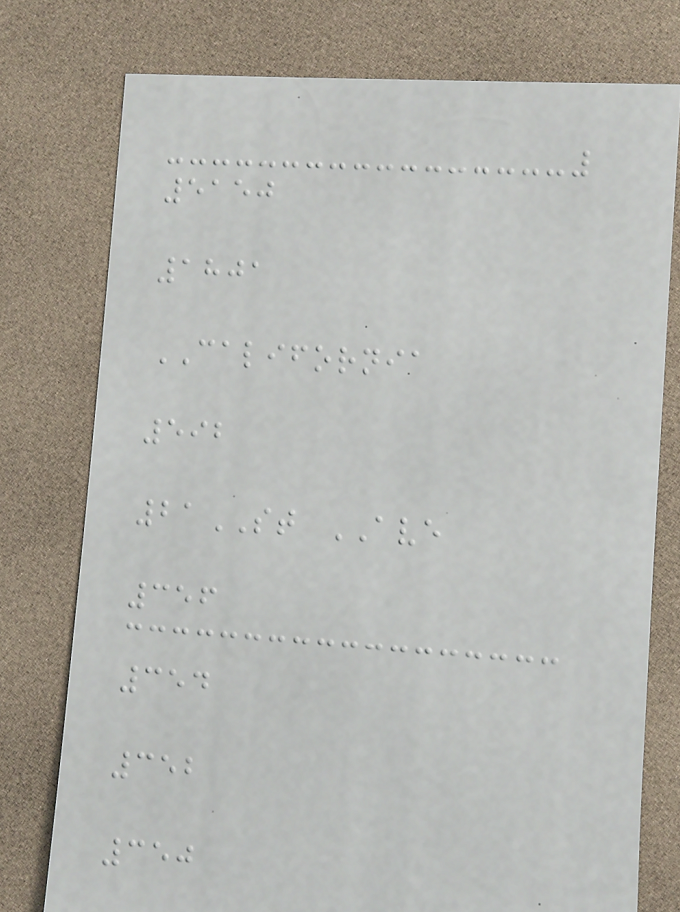5150
1801
CALIFORNIA
592
21ST AVE
356
354
352
350
